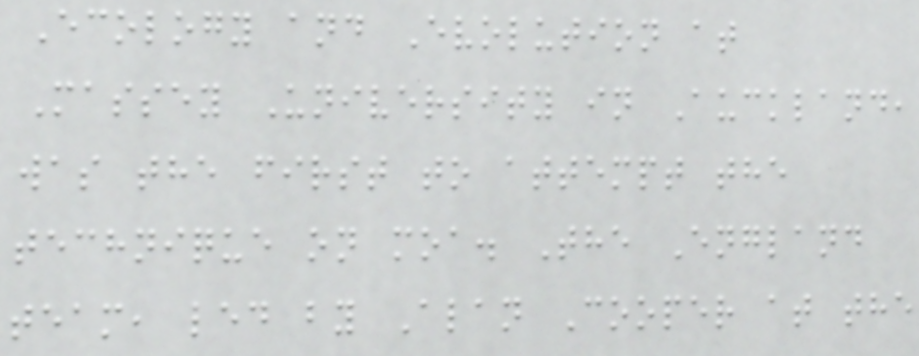Ecology and Evolution at
Massey University in Auckland,
was the first to attempt the
technique on moa. The England
team, led by Alan Cooper at the
